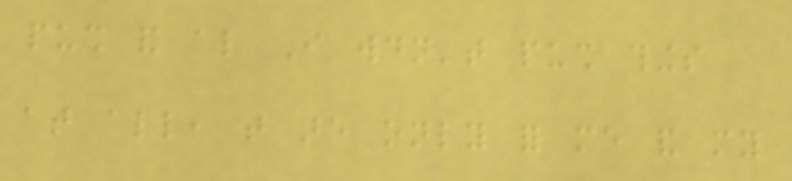push and also I wouldn't push things
at all, that are only for me and my
